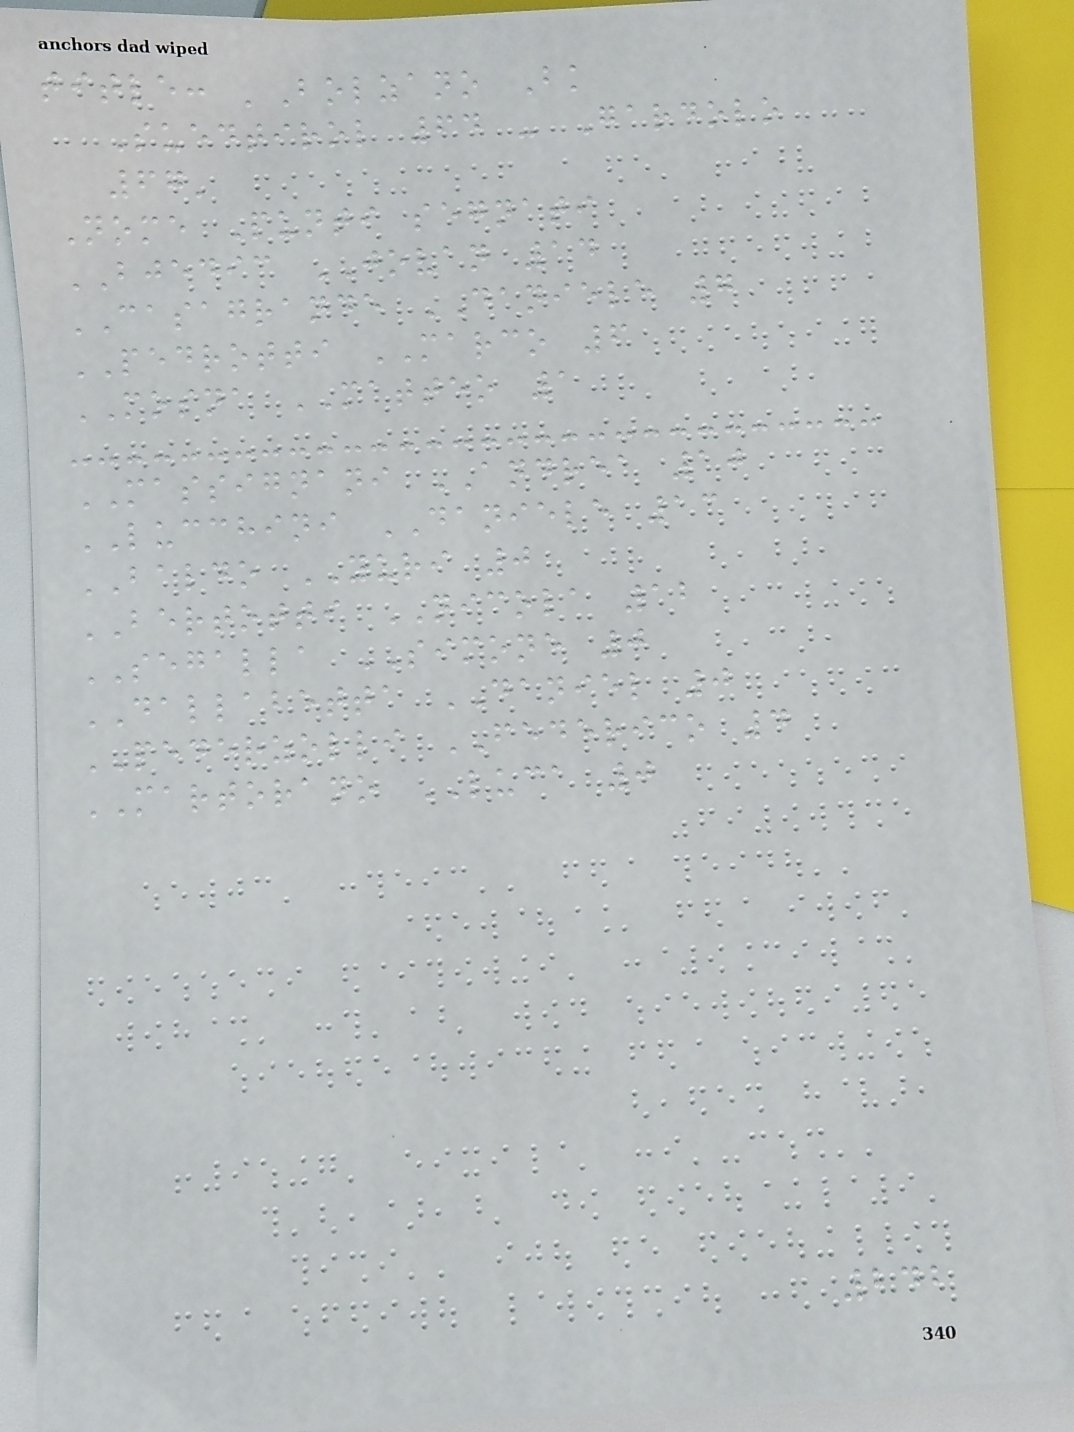title: 'Bolzano Bk
Suedtirol 64 - Gardolo
67'
Nome Punti segnati
BJEDIC JOVAN 14
CASAGRANDE DANIELE 7
PEDROTTI MARCO 6
MOSNA MATTEO 1
MASSIGNANI ANDREA 10
LUCCHINI DANIELE 13
BALDO YURI 0
BERTOTTI NICOLA 12
SEGALLA SIMONE 0
DALLABETTA DANIEL 0
PEDERZOLLI FEDERICO 4
MARTORANO LUCA 0
242
